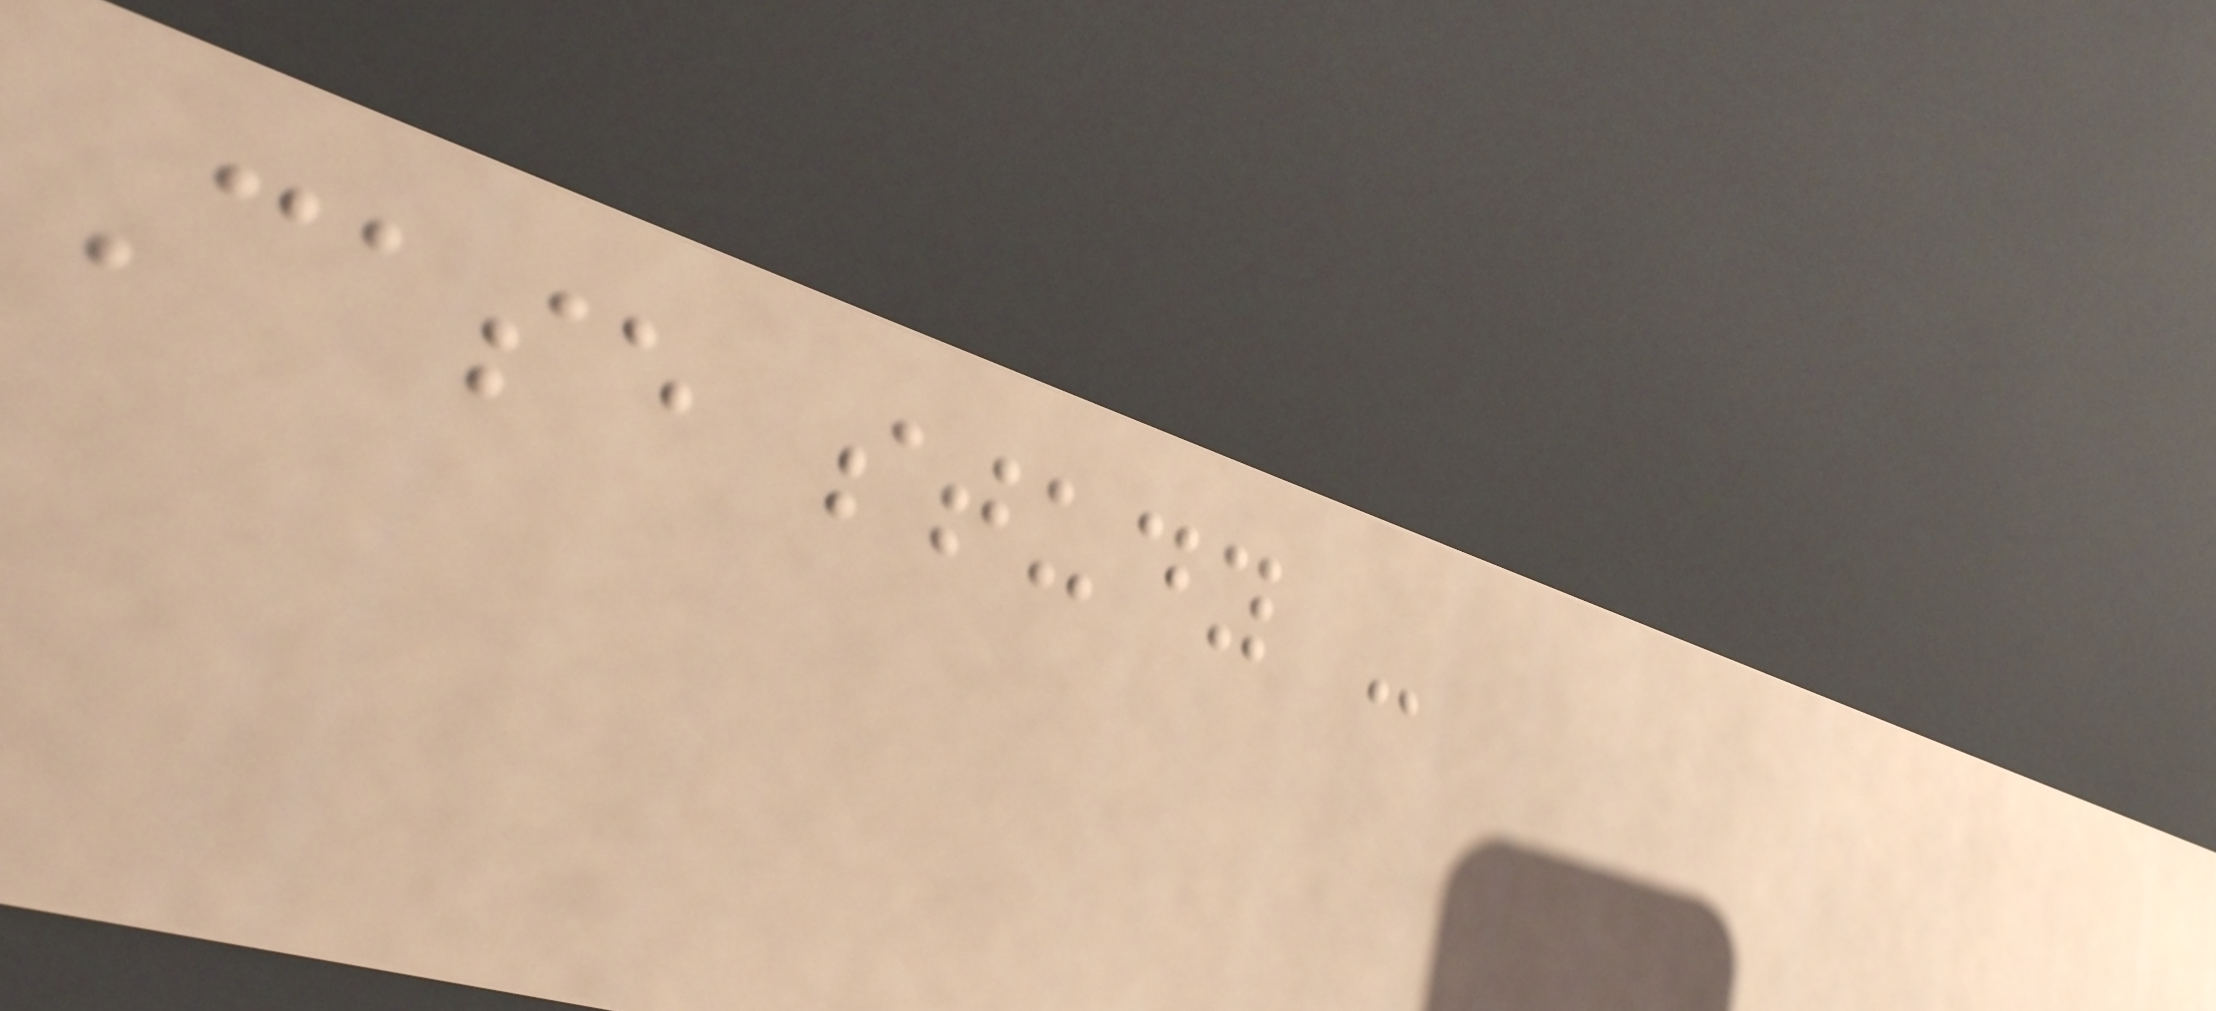Case study -
